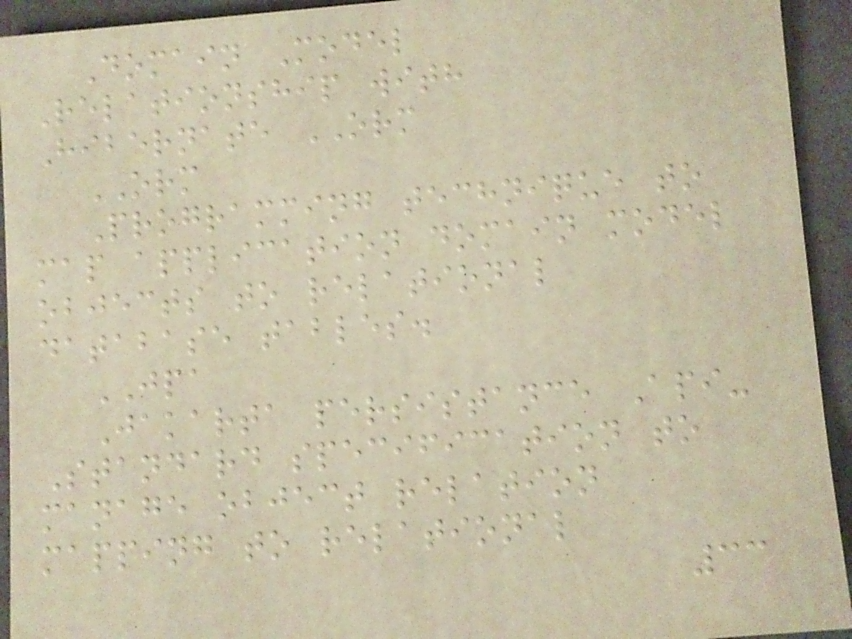Domain Model
Relationship with
Hibernate ORM
ORM
Programming technique to
map application domain model
objects to relational
database tables.
JPA
Jakarta persistance Api-
Standard specification to
manage object relation
mapping to relational
33
